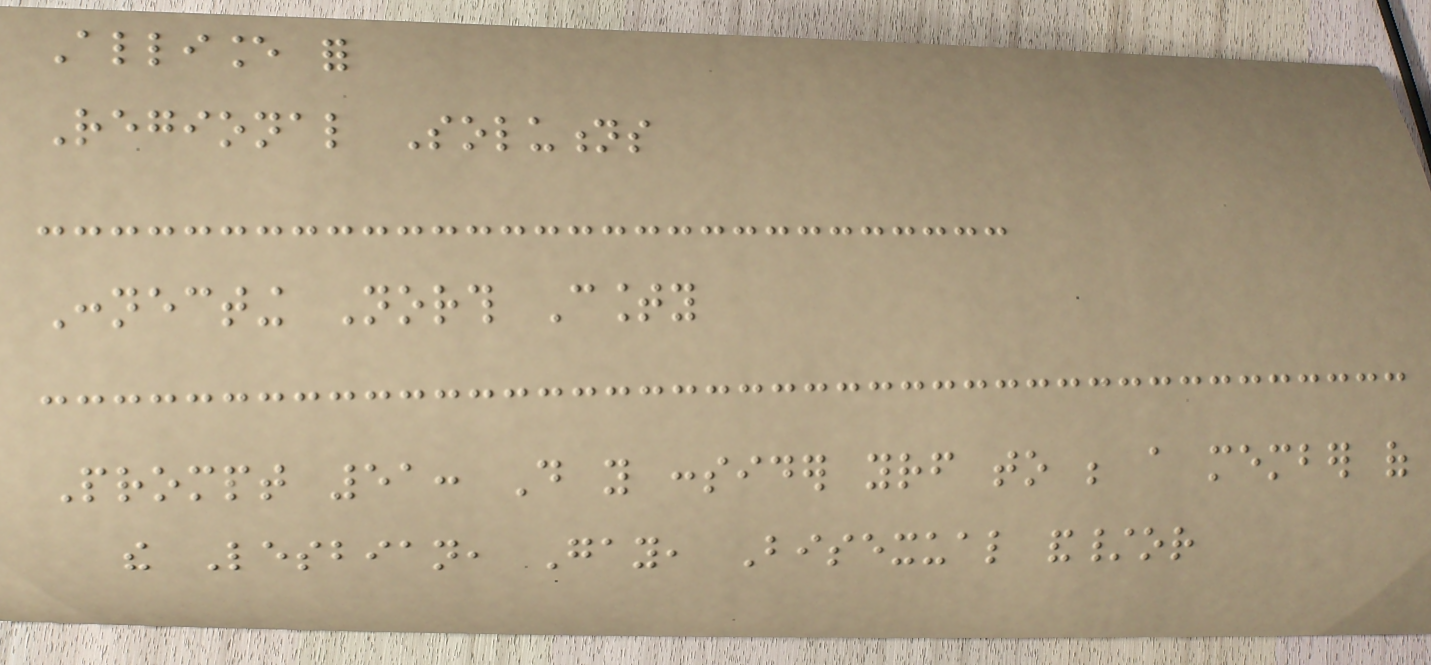Alliance for
Regional Solutions
Connecting North County
Prompt 51: Do you consider yourself to be a member of
the Lesbian, Gay, Bisexual and/or
